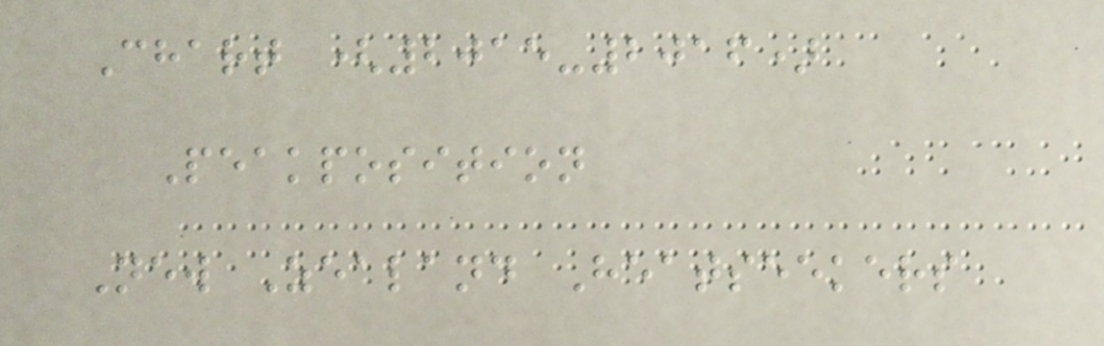Chart (2015-2016)
Peakposition
New Zealand Heatseekers
